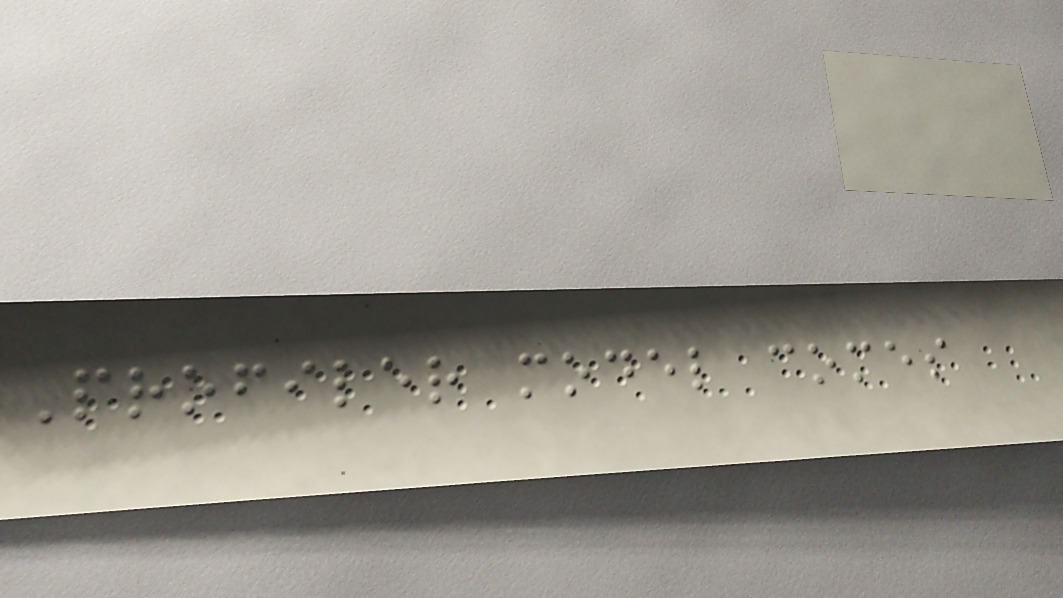Profiler model comes
